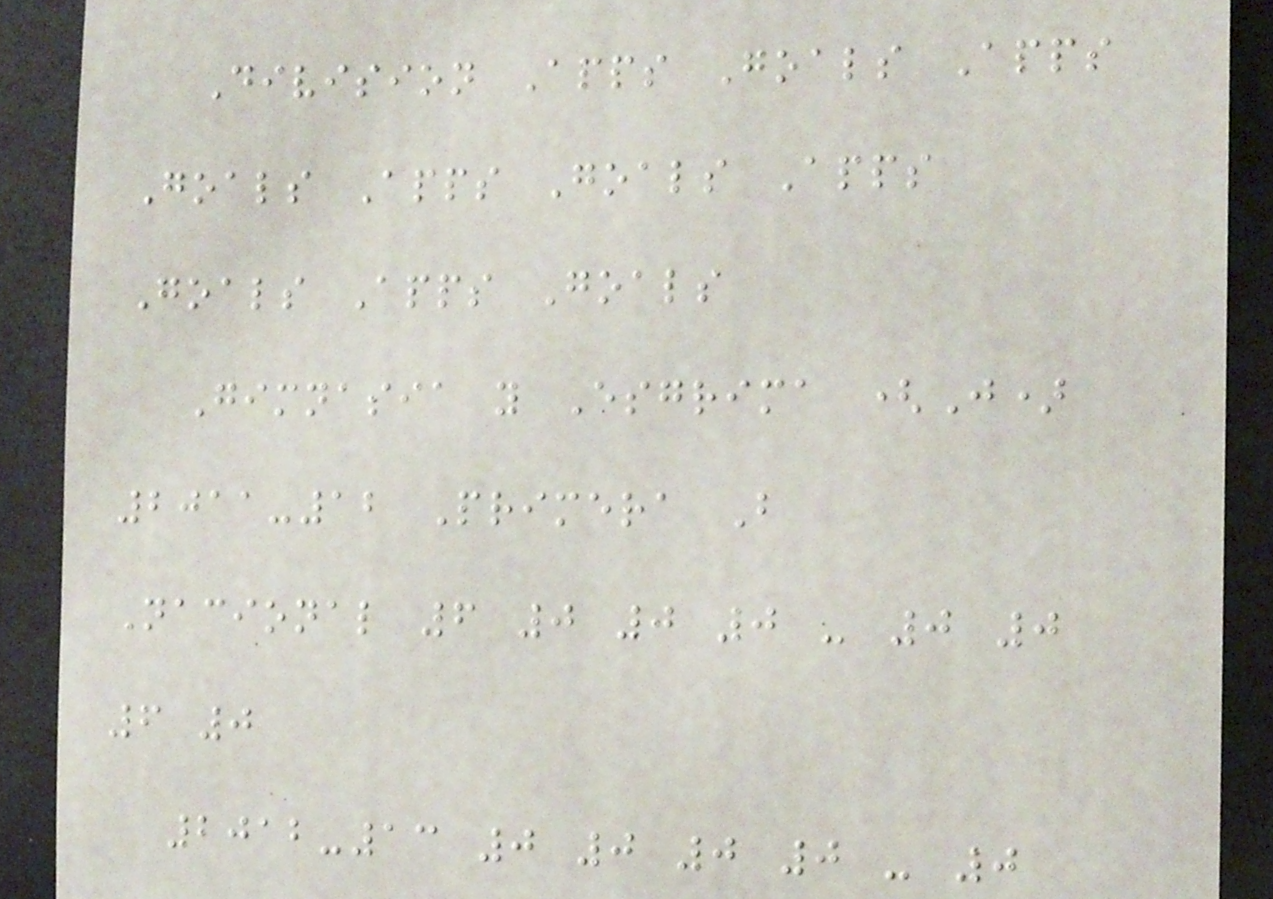Division Apps Goals Apps
Goals Apps Goals Apps
Goals Apps Goals
Gimnasia y Esgrima (J)
2011-12 Primera B
Nacional 6 0 0 0 - 0 0
6 0
2012-13 0 0 0 0 - 0
